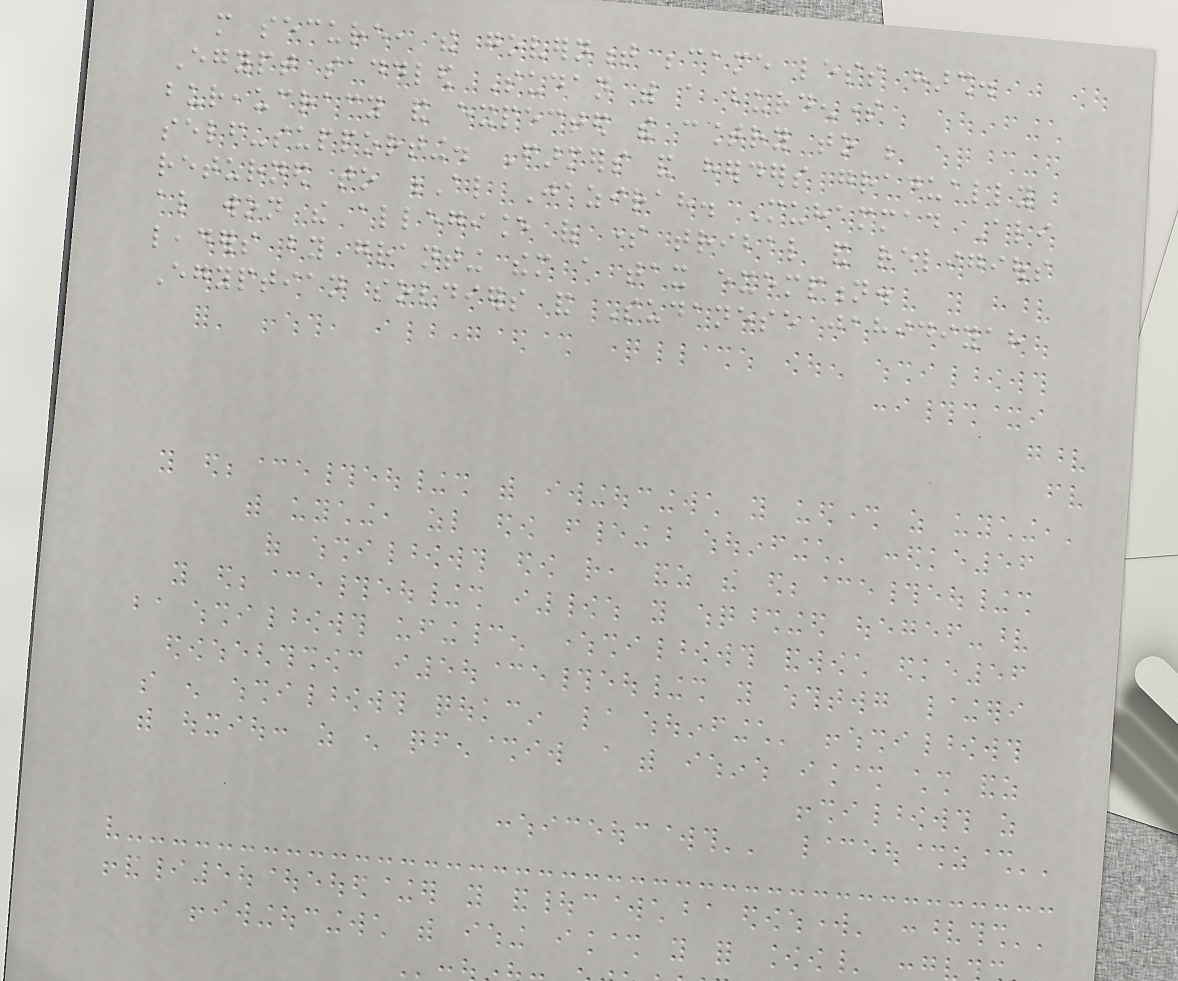more secure, the government became less harsh.
Egypt saddled Sudan with a burdensome
bureaucracy and expected the country to be
self-supporting. Farmers and herders gradually
returned to Al Jazirah. Muhammad Ali
also won the allegiance of some tribal and religious
leaders by granting them a tax exemption.
Egyptian soldiers and Sudanese jahidiyah
